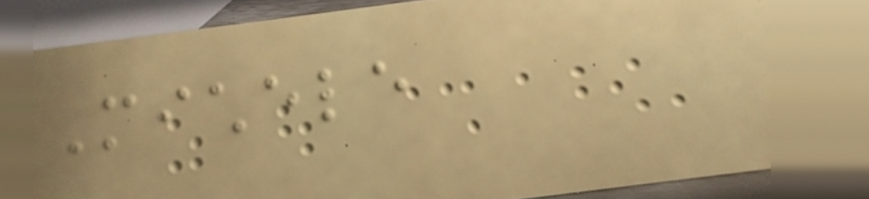Michele
